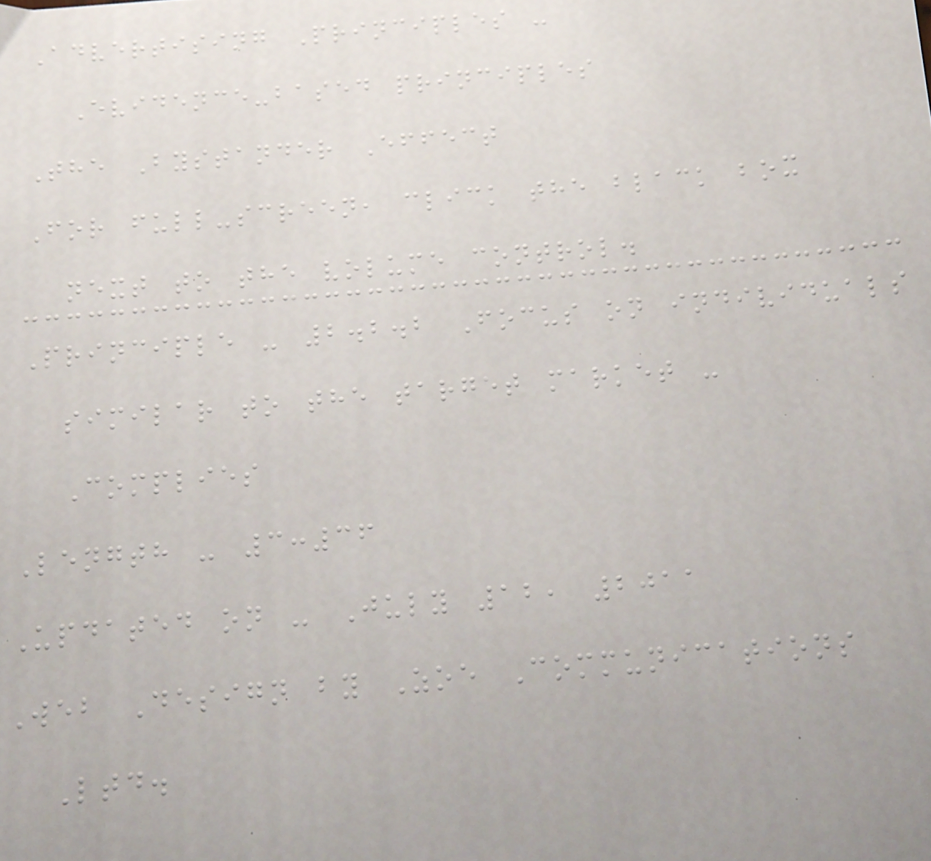Advertising Principles -
Evidence-based principles
The Bystander Effect
For full-screen, click the black box
next to the volume control.
Principle - 2.2.2 Focus on individuals
similar to the target market -
Complies
Length - 3:36
Updated on - July 12, 2011
Web Design by Zoe Communications
Ltd.
